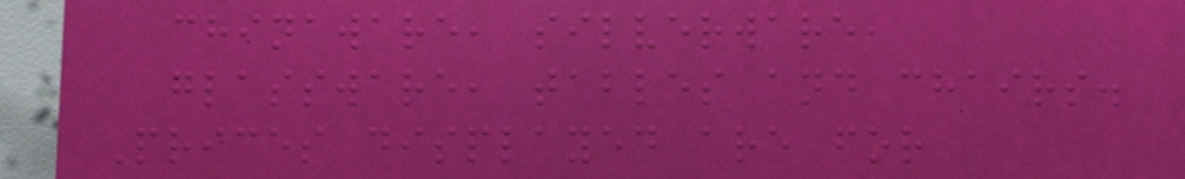chinaware, silverware,
glassware, tables and chairs.
Prices displayed are for
